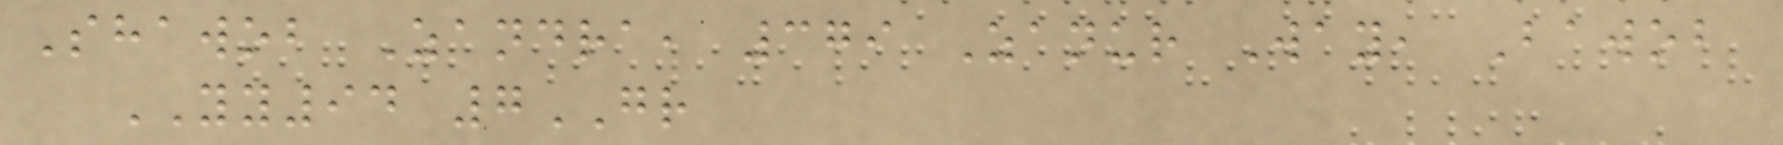Shawob Zandra, 379 Zanur Way, Bawob
YY94 7GR
